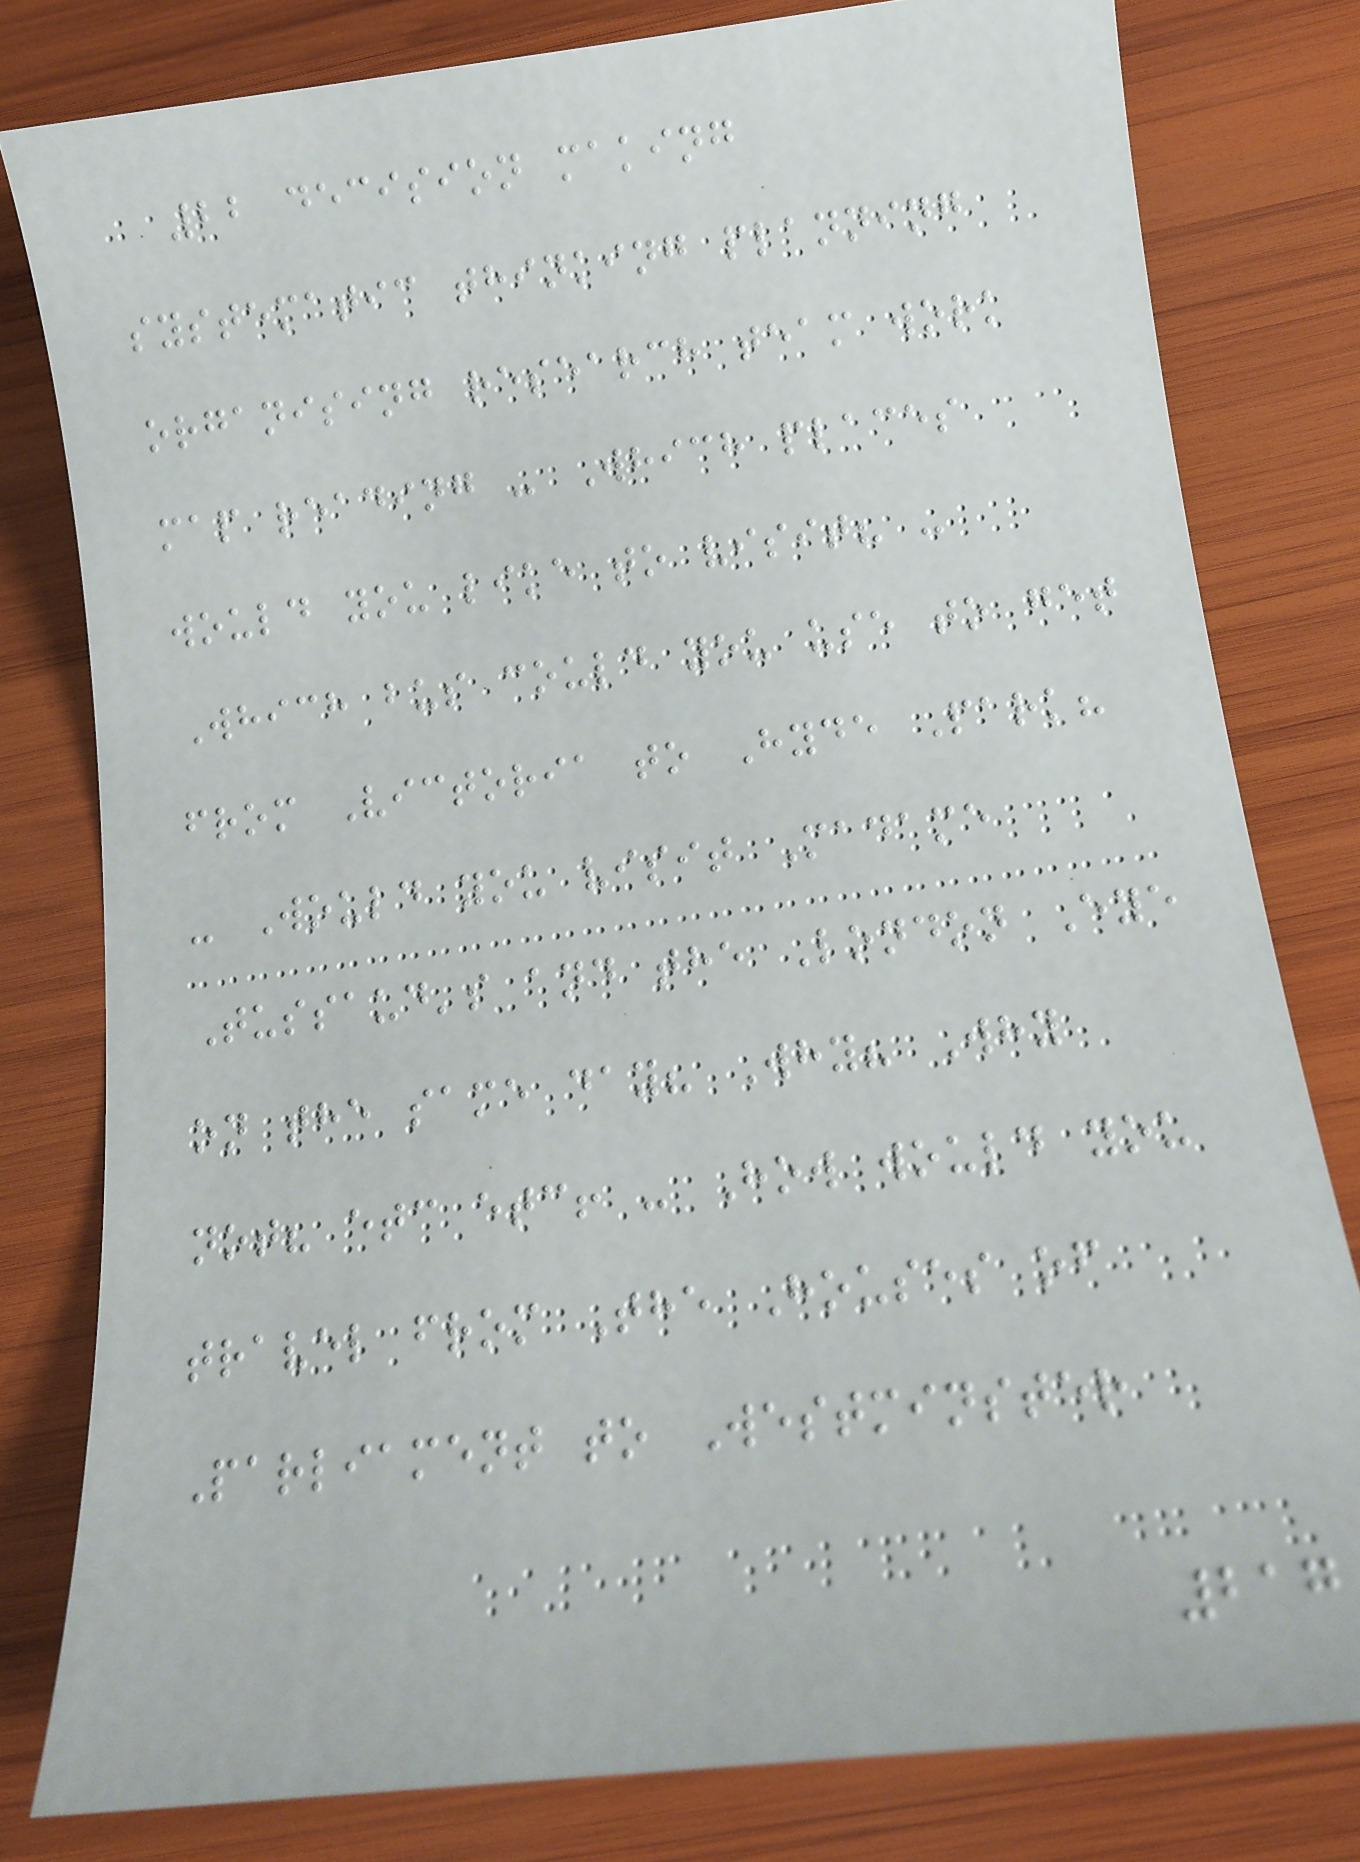22 decision making
systematic thinking planning
organising research team work
map reading - Which places
would you like to visit? -
Which bus could you use to get
from Victoria to Hyde Park?
- Would you visit Madame
Tussaud's and the London Eye
on the same day? Why? Why
not? etc etc! - How would you
travel from The Houses of
Parliament to Westminster
217
